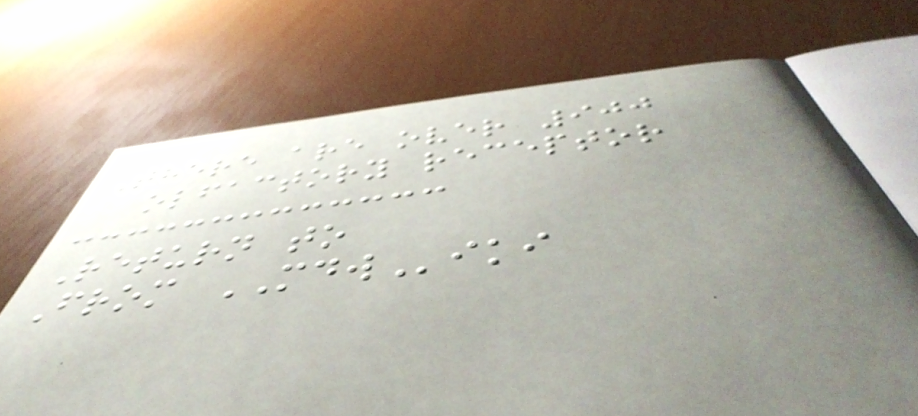There are over 900
olfactory receptor
Return to
From MDWiki
